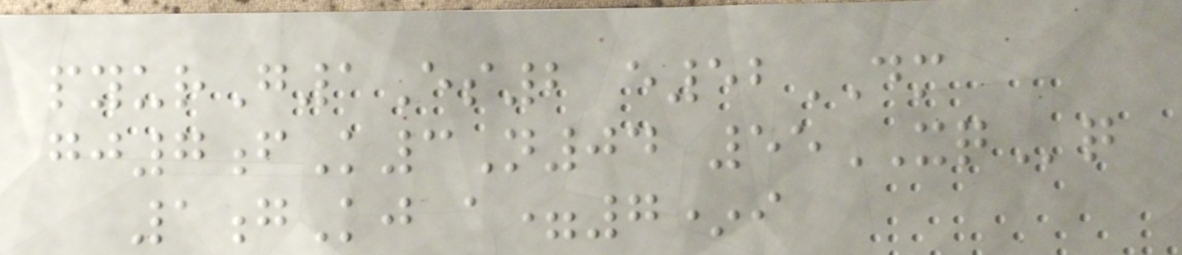pyurG1Es2 e52DM
gj7fK3N04 55XQq
1gKj a=7*i
